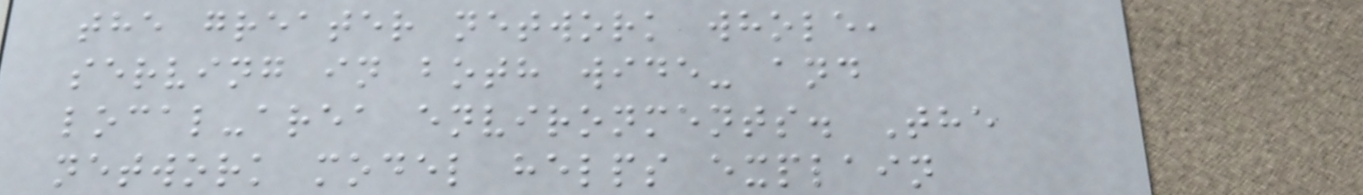the greater network whole,
serving in both wide- and
local-area environments. The
network model helps explain
